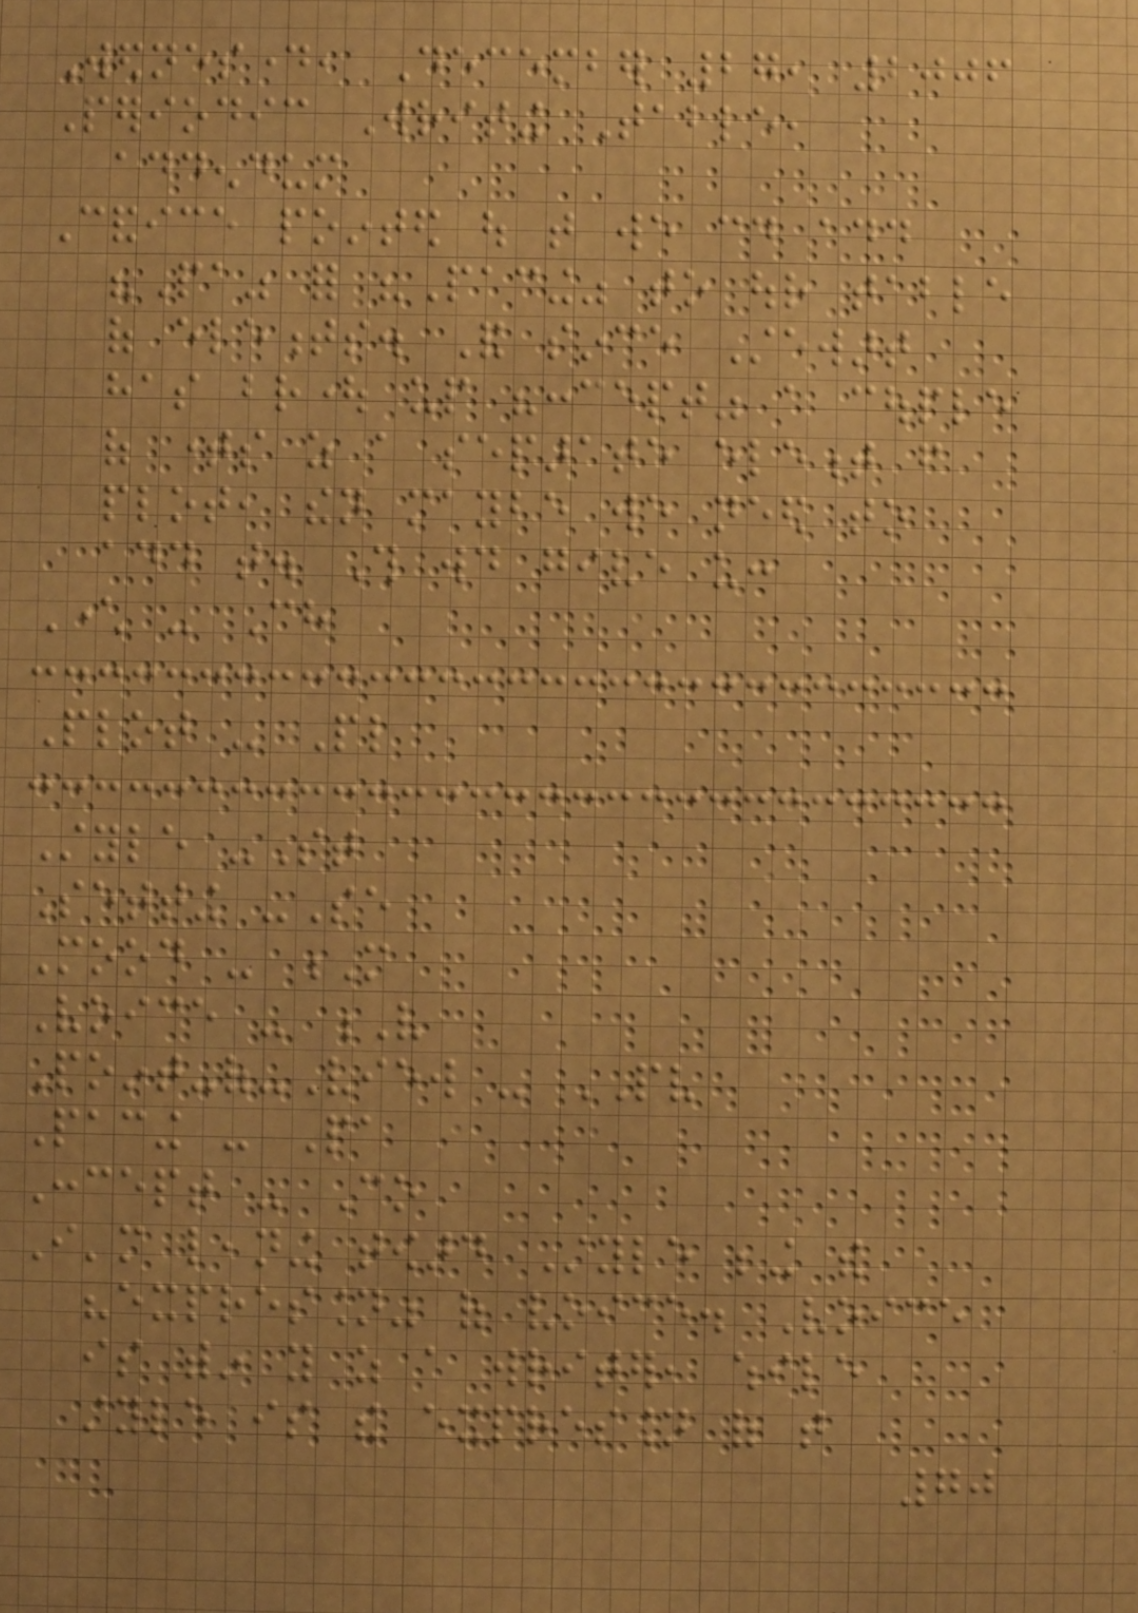Wednesday, December 27, 2006
Periodic Writing Table,
addendum
Candice pointed out that we could add
"Pa" for "Pacing" to our table
of elements. And since Stewart
has brought up "concept" a couple
of times as a separate element from
plot, then maybe we need to
add that. This would give us:
Character - Ch
Plot - Pl
Style -St
Setting -Se
Mood - M
Voice - V
Point-of-View - PV
Pacing - Pa
Concept - Co
I'm leaning toward Style being the
"expression" of voice. Voice
is within you as a writer, while
style is the expression of that
70
